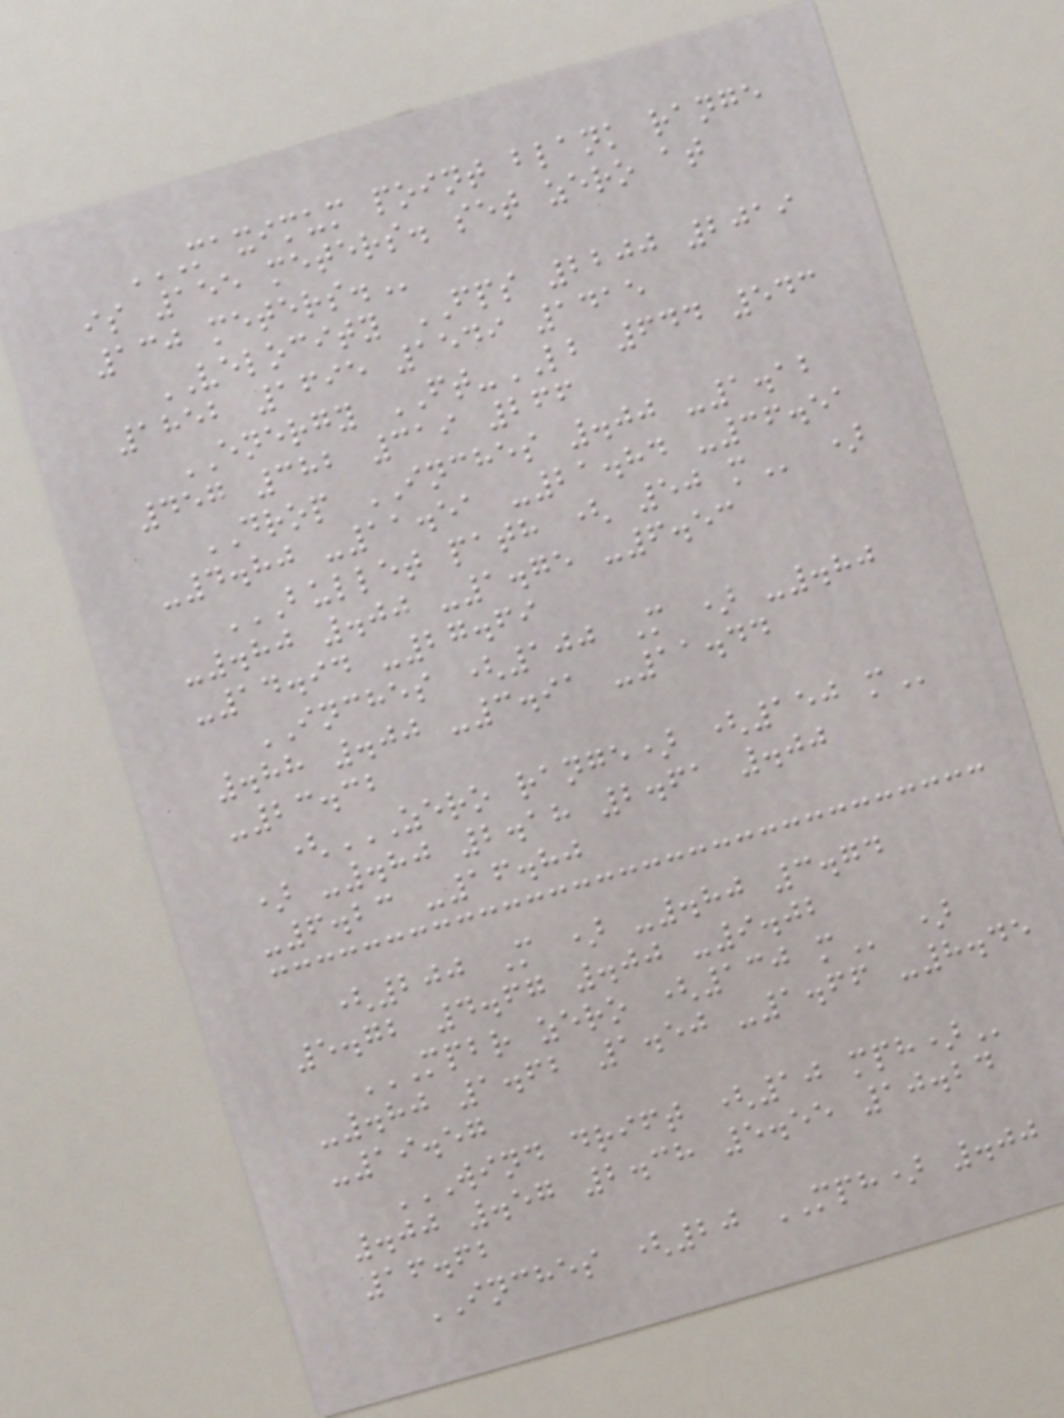MAXIMUM POINT BLANK RANGE
IS 155 METERS. SET ZERO AT
130 METERS.
VELOCITY FPS 2200 2019
1852 1695 1549 1415
ENERGY FT-LB 644 543
457 382 319 266
DROP INCHES .00 -1.12
-4.80 -11.51 -21.84 -36.51
BULLET PATH ( 50 M )
-.80 .00 -1.75 -6.53
-14.94 -27.69
INCHES (100 M ) -.80
.88 .00 -3.91 -11.44
-23.32
(ZERO RANGE) (150 M
) -.80 2.18 2.61 .00
-6.23 -16.80
(200 M ) -.80 3.74
5.72 4.67 .00 -9.02
MPBR ZERO (130 M )
-.80 1.62 1.50 -1.66 -8.45
-19.57
WIND DRIFT (10 MPH)
.00 .57 2.38 5.55 10.24
16.62
INCHES (20 MPH) .00
